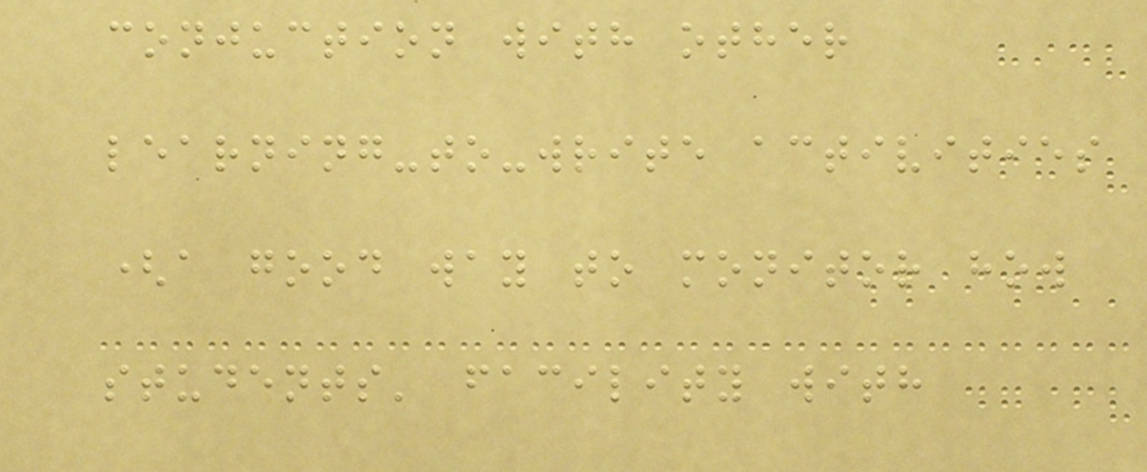conjuction with other
learning-to-write activities
(a good way to monitor how
students' facility with
